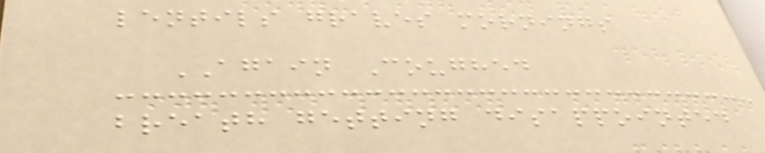lentils graves mornings
AGAIN Coughed
breath getting disappointed
